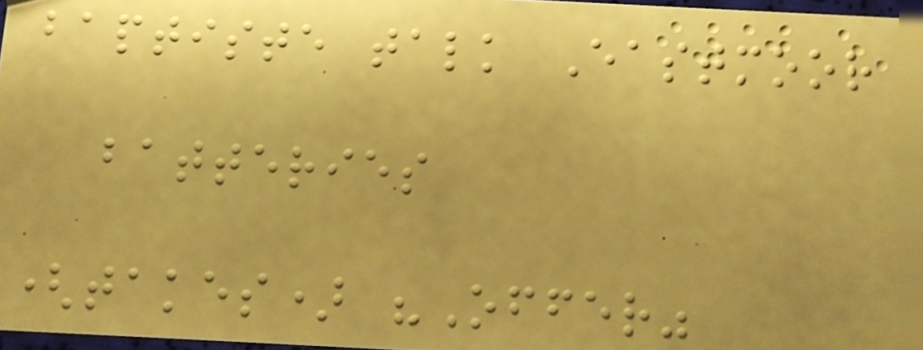baptiste talk Eastmoor
batteries
(takes) "Offer"
